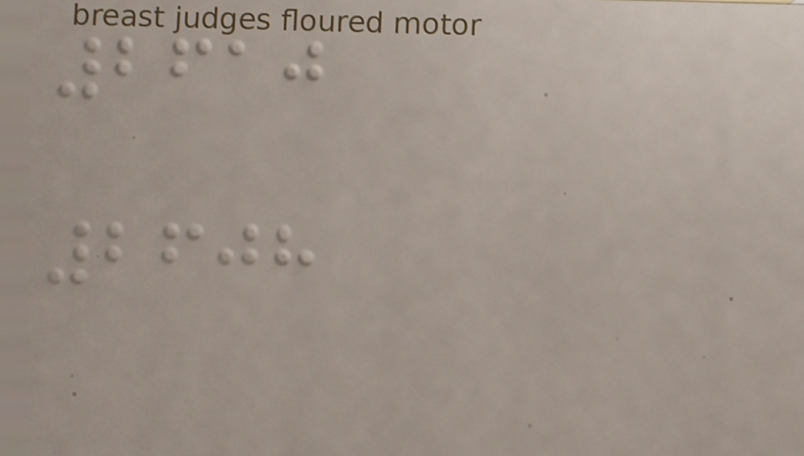2610
2608
